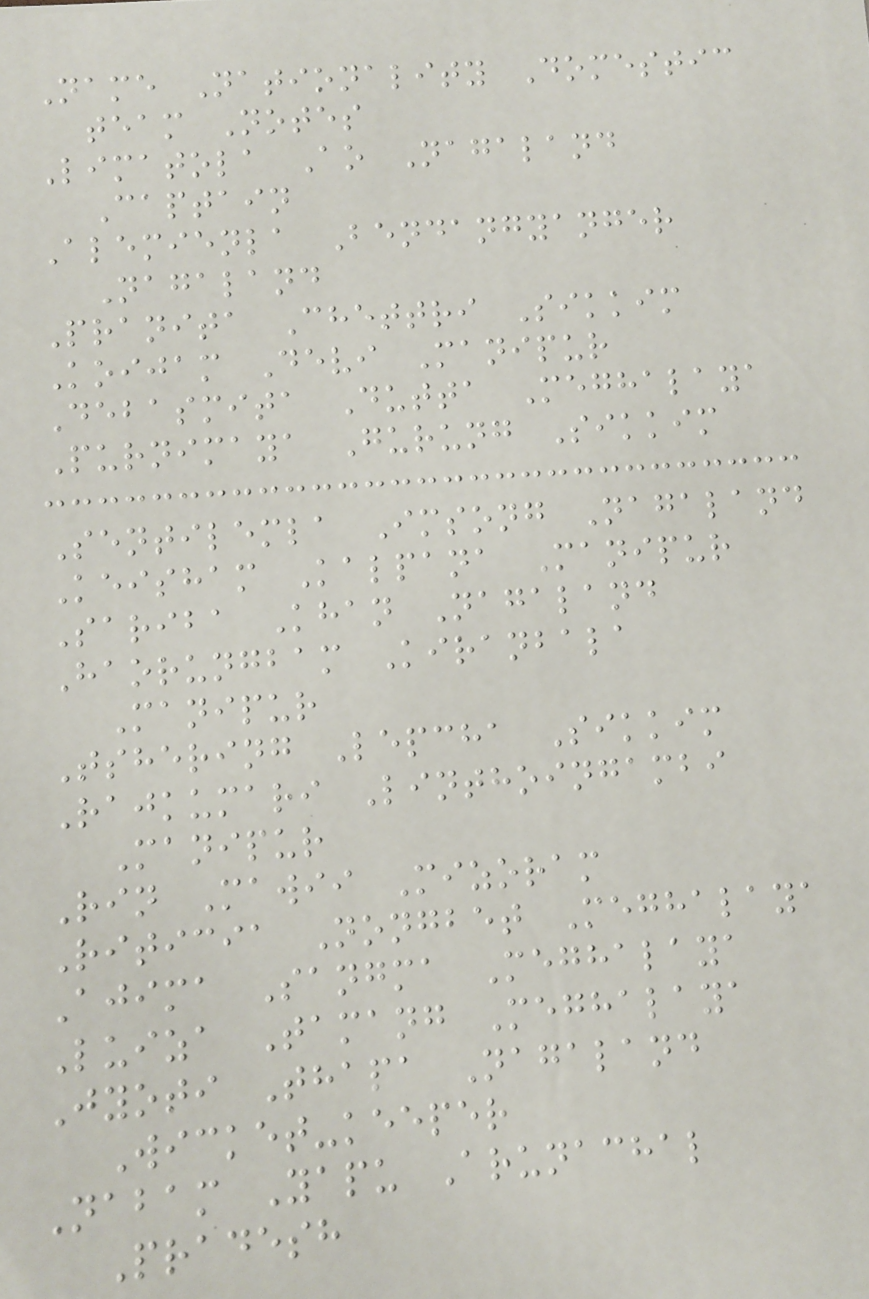Name Nationality Domestic
team Notes
Limatola Ao Nagaland
Captain
Alemienla Bendangyanger
Nagaland
Pranita Chettri Sikkim
Koijam Devi Manipur
Debasmita Dutta Meghalaya
Purnimaya Gurung Sikkim
Sentilemla Imsong Nagaland
Keisham Kalpana Manipur
Sariba Khan Nagaland
Haorungbam Kiranbala
Manipur
Tshering Lepcha Sikkim
Rajkumari Linthoingambi
Manipur
Rin Mawii Mizoram
Riticia Nongbet Meghalaya
Ajima Sangma Meghalaya
Luiza Tamang Meghalaya
Jyoti Thapa Nagaland
Wicket-keeper
Nabam Yapu Arunachal
Pradesh
